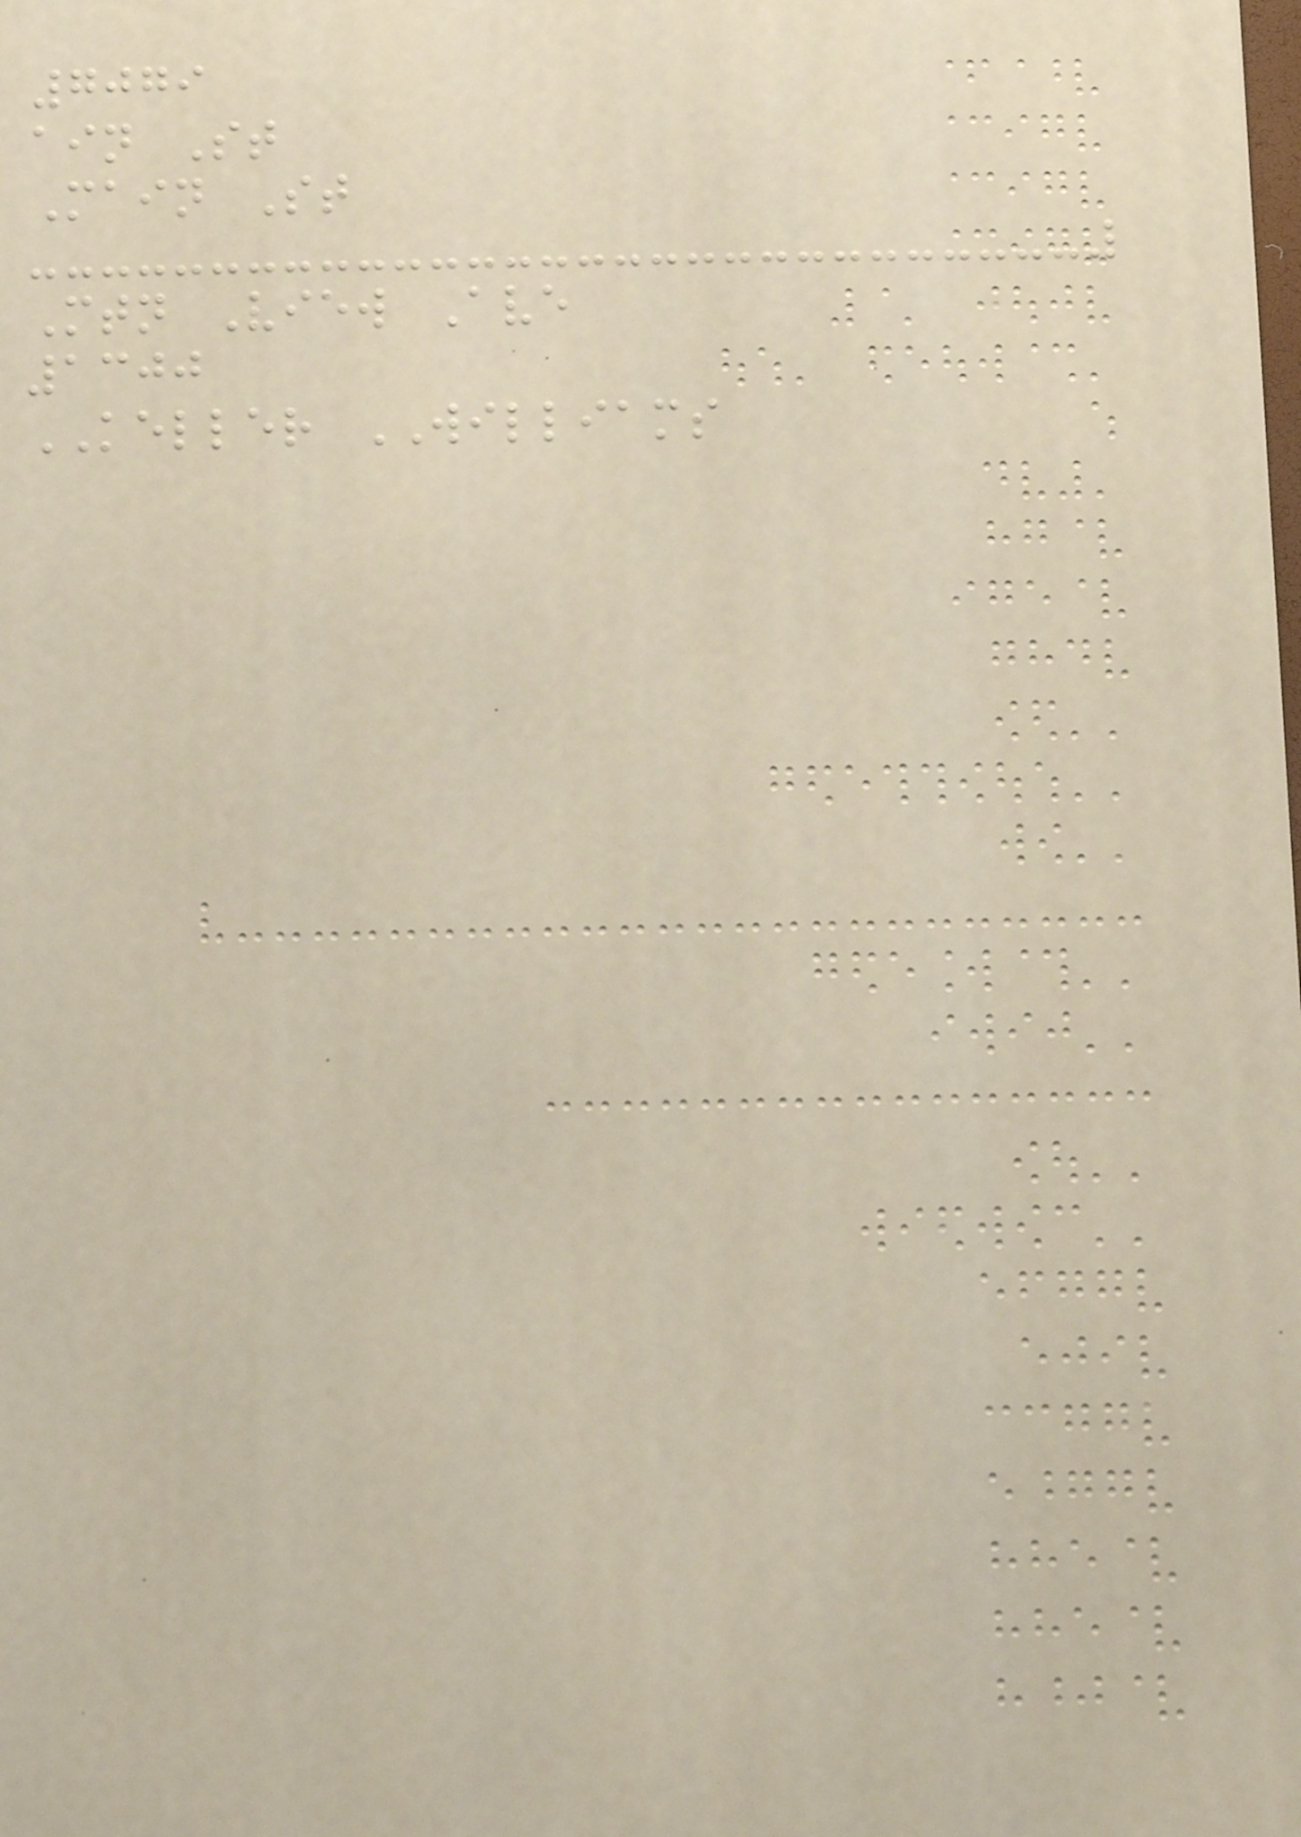7079
ain St
Main St
Mtn View Ave
1300
KELLER WILLIAMS
